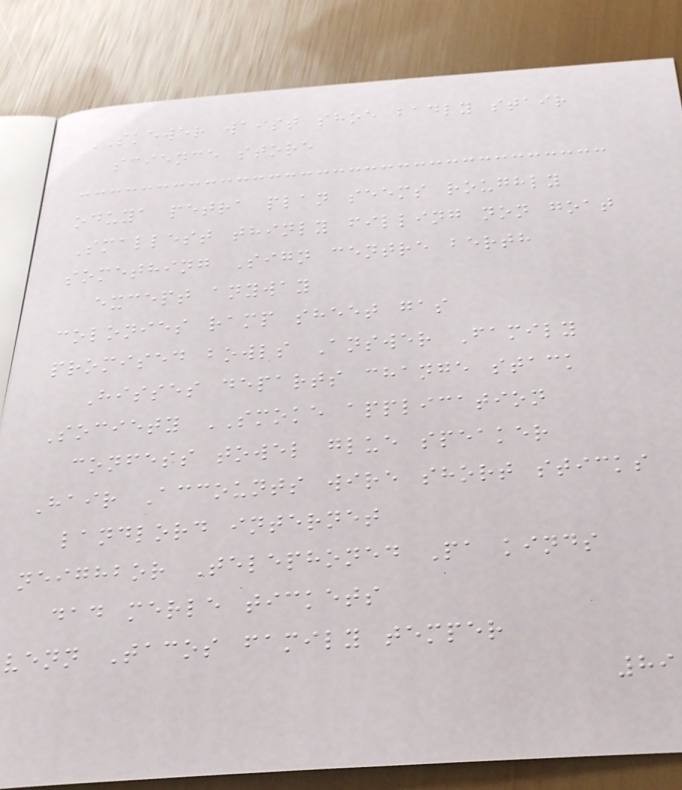SKEWER waist shoe badly stair
science store
oduya petra plan seems roughly
Smallest thinly filling non goat
something Sign centre berth
except anyway
colonies ramp sheet gas
promised bowls Answer Family
Hisses departs change stack
Society SMOKE application
confess towel glue speaker
Hair Accounts wire short sticks
landlord internet
neighbor Telephoned Pa kinds
dad merle tickets
venn Tacos family temper
89
